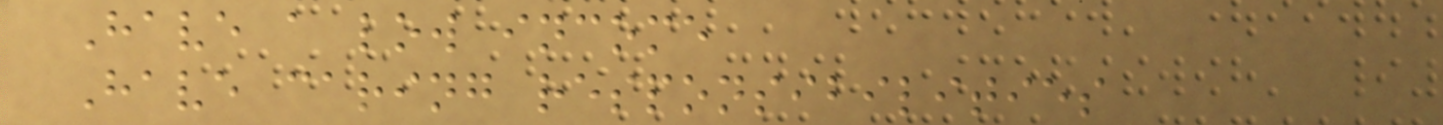Have a low income
Have caring responsibilities
